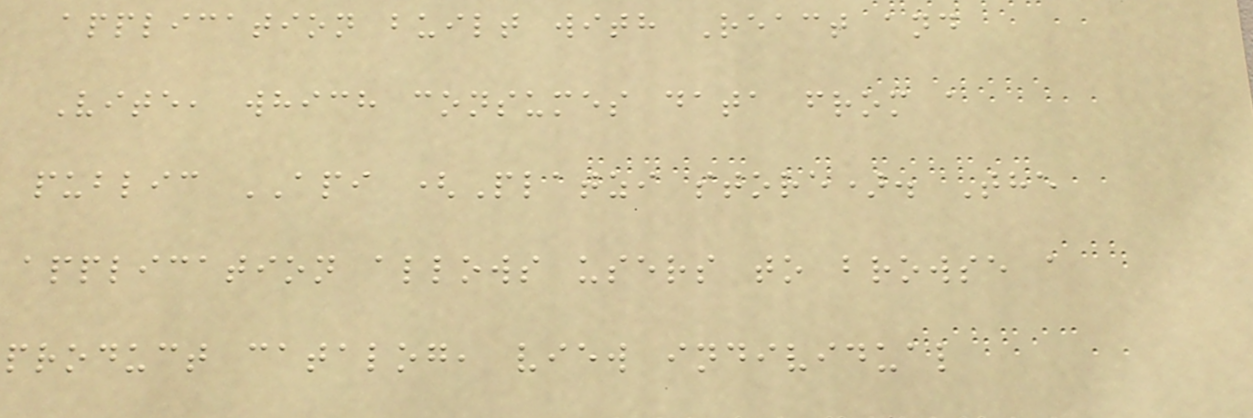application built with React and
Vite, which consumes data from a
public API (Platzi store). The
application allows users to browse a
product catalog, view individual
